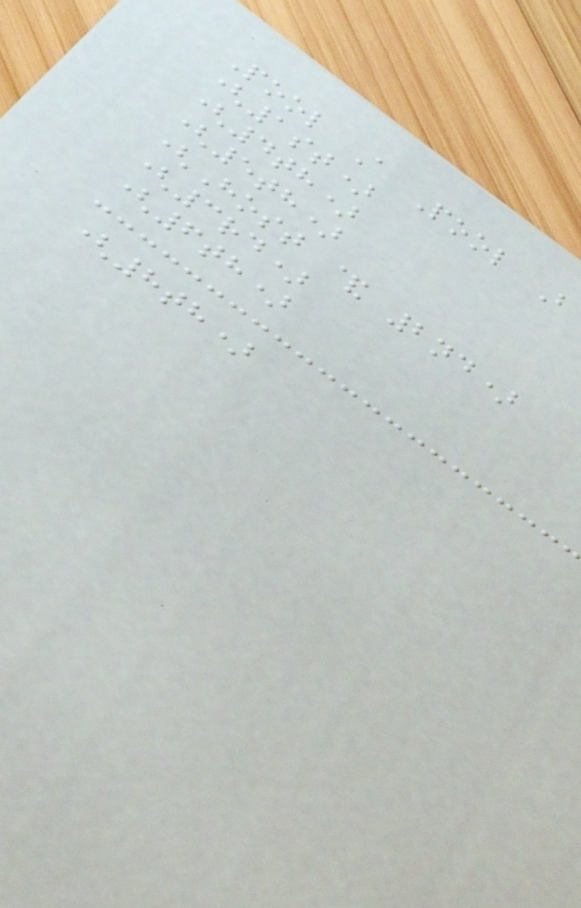Pool A Pool B
(1st)
(4th)
(5th)
(Host & 2nd)
(3rd)
(6th)
(8th)
